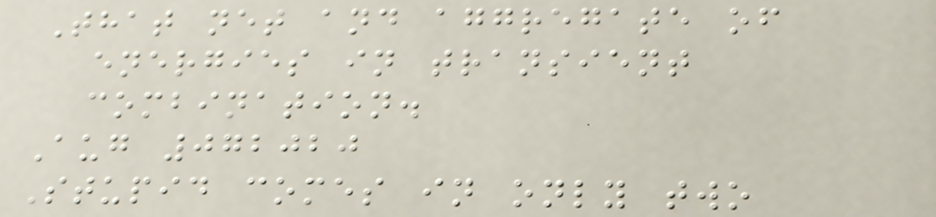That net and aggregate of
energies in transient
combination.
Aug 072020
Stupid comes in only two
